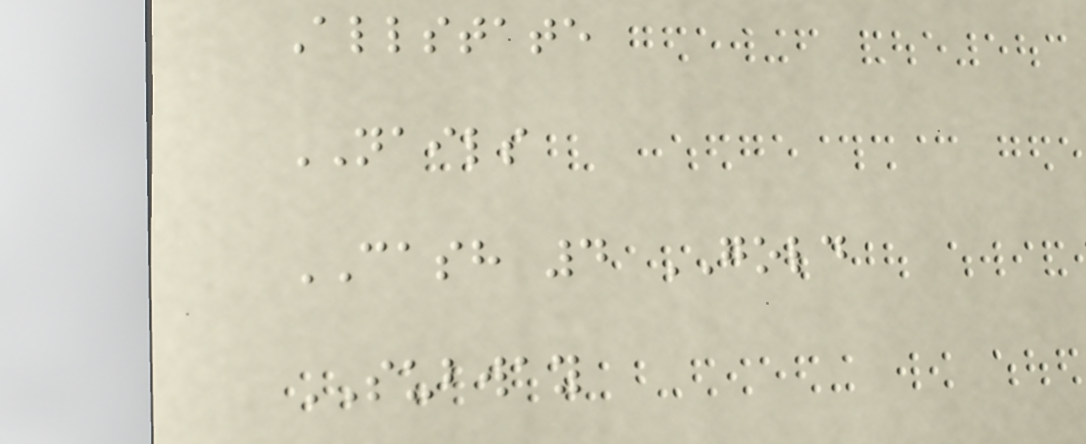Allstate
NAILS
CASH 4 GOLD
SUBWAY
